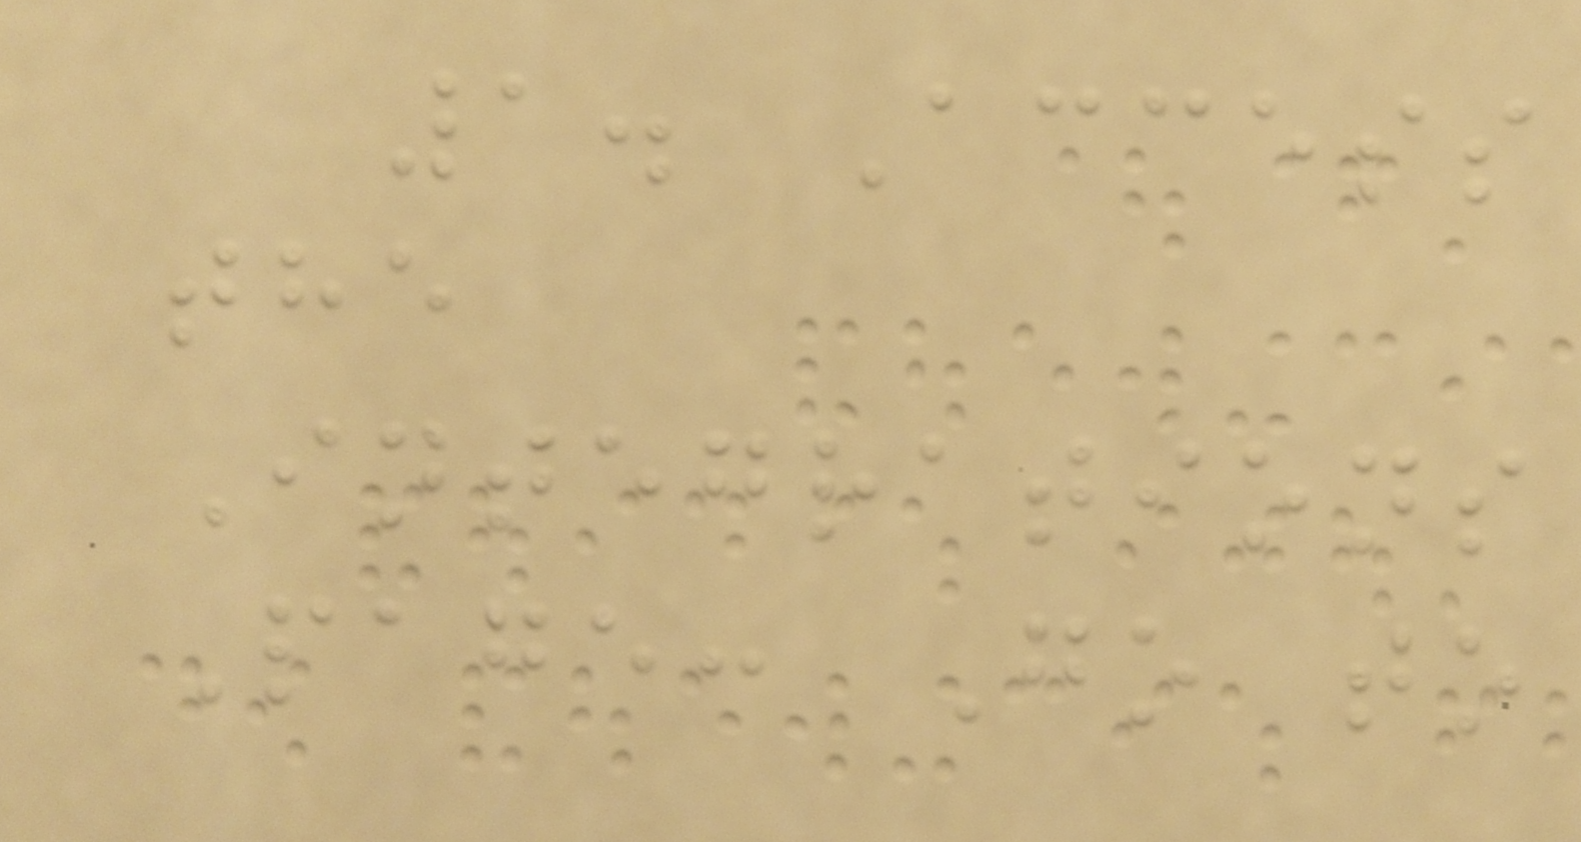1. Access
the
Integrations
Page: Go to
